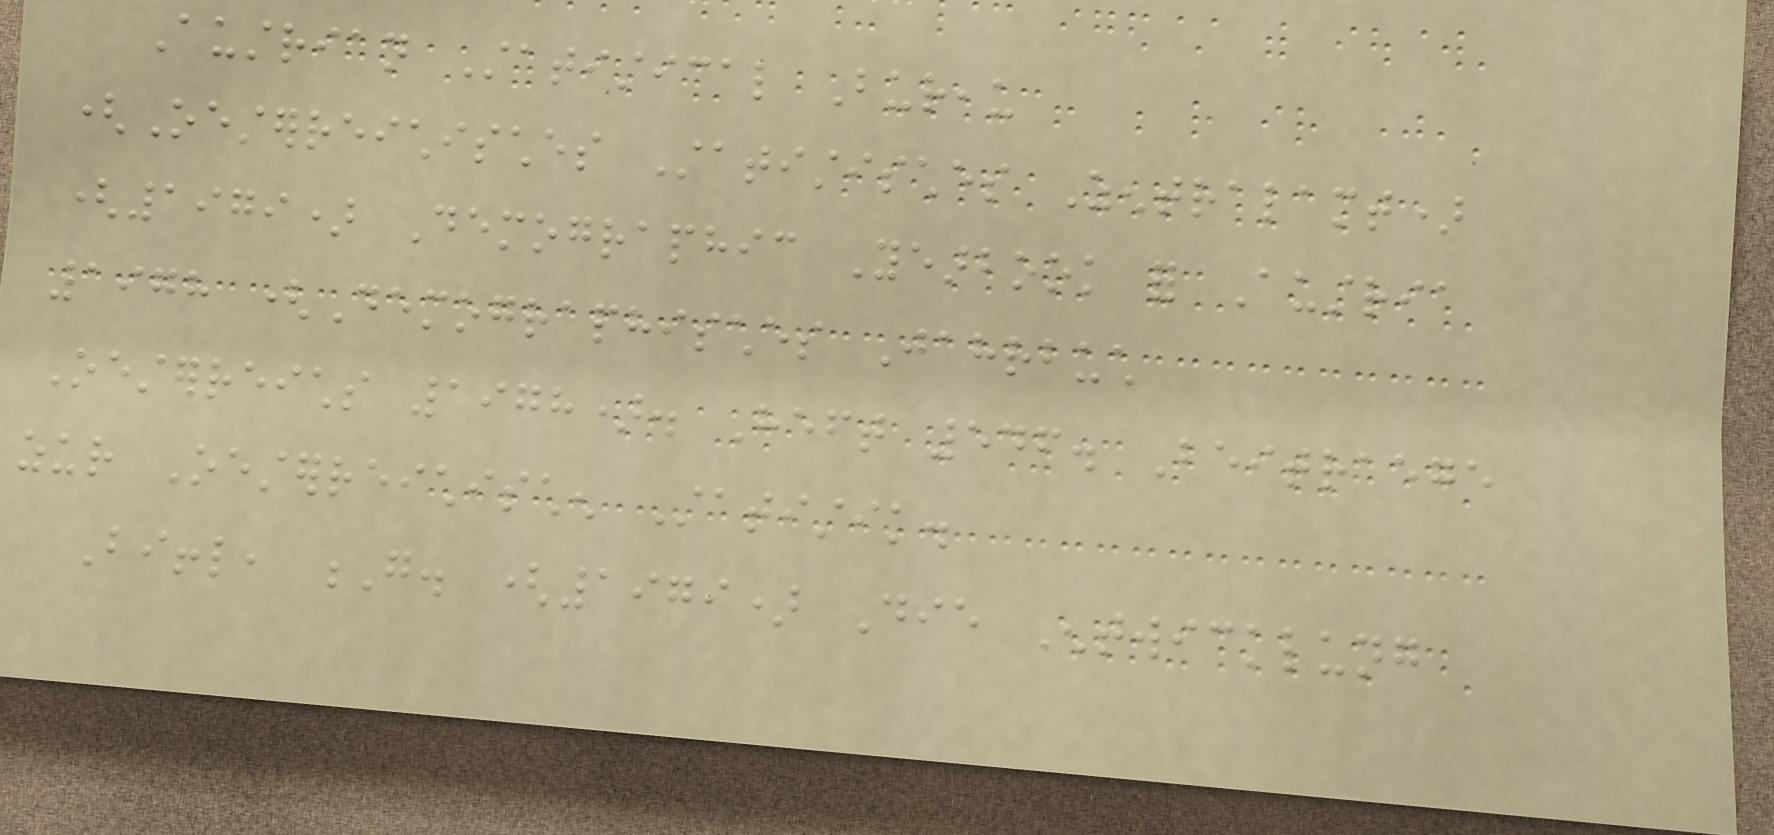Austrian Statistical Bureau
(Oesterreichisches Statistisches Zentralamt)
(1979) Demographic Yearbook for Austria
1978 (Demographisches Jahrbuch
Oesterreichs 1978). Heft 546. Beitraege
zur Oesterreichischen Statistik.
Biffl, G. (1979) Die Entwicklung
